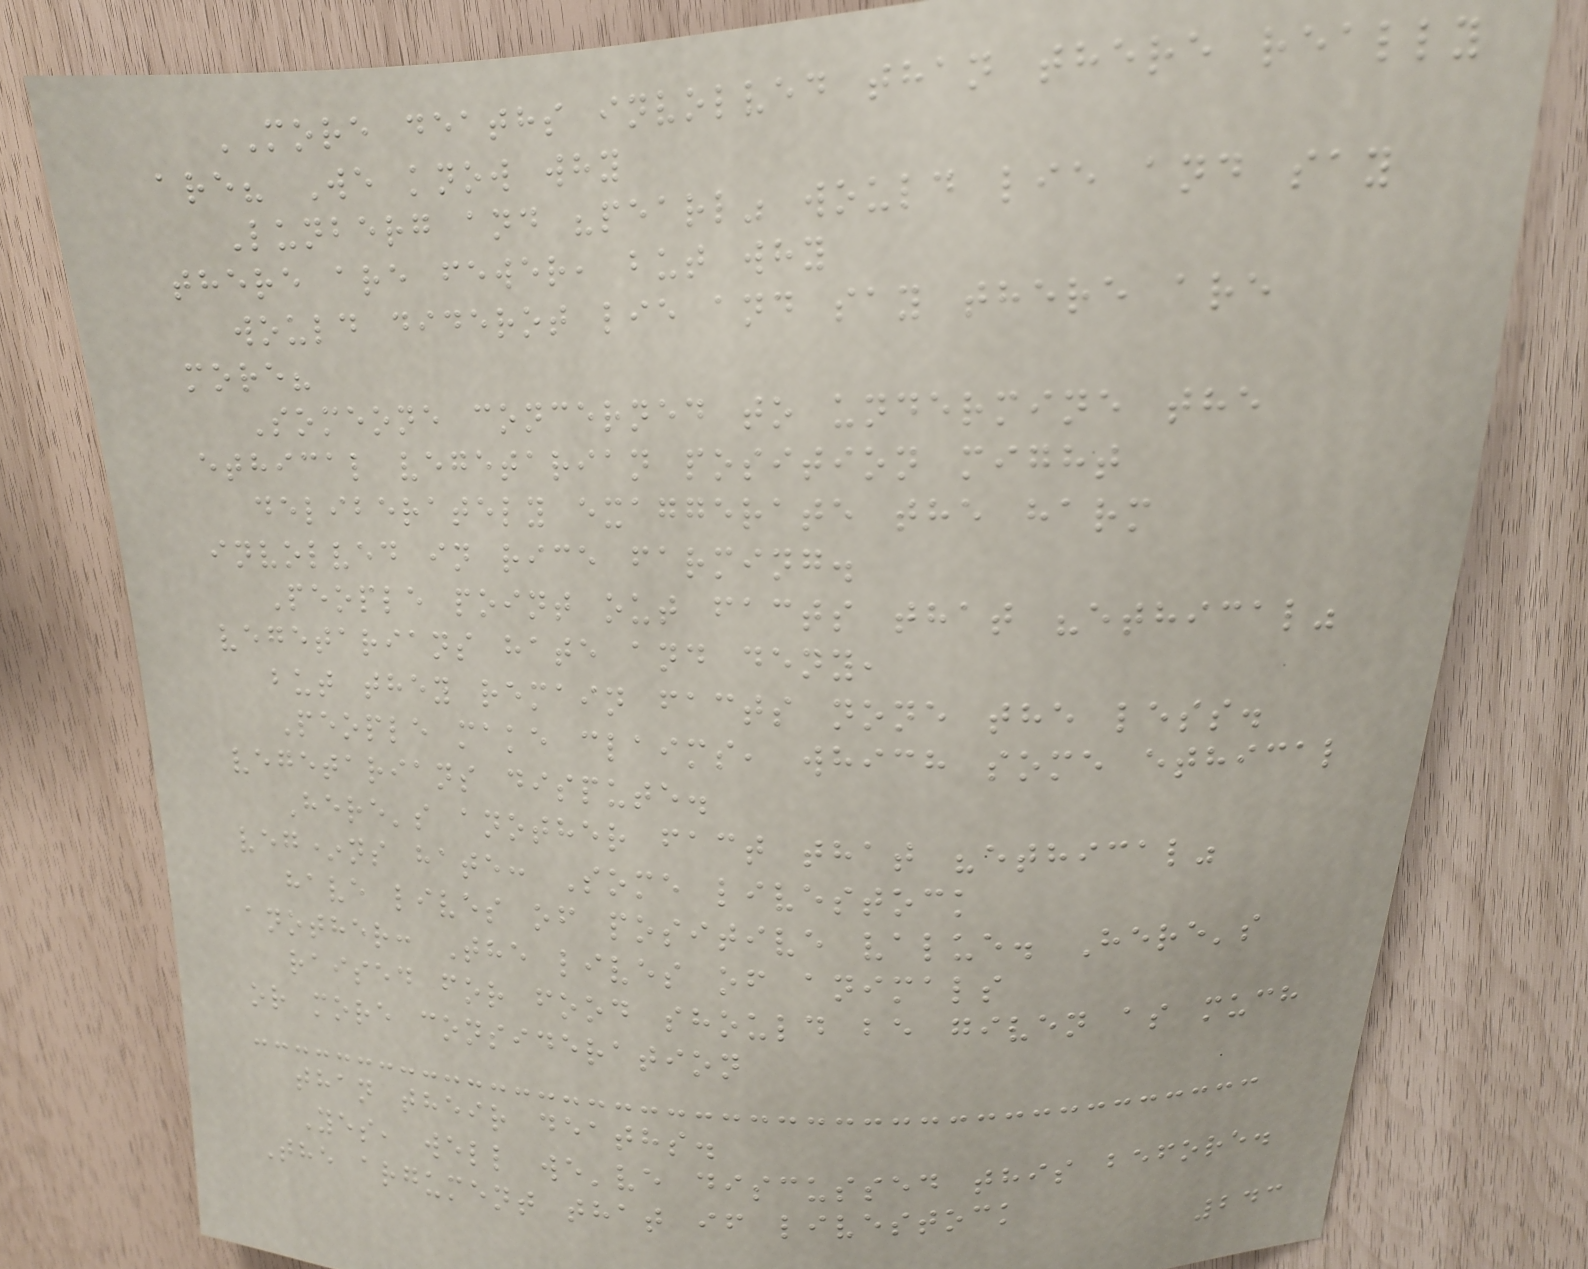MORE deaths involved than there really
are? We know why
Lunberg and "pearl" would lie and say
there are fewer, but why
would diderot lie and say there are
more?
Someone concerned to undermine the
ethical vegetarian position might
deliberately exaggerate the harm
involved in rice farming.
People point out facts that "ethical"
vegetarians hate and deny,
but they remain facts none the less.
People make claims, which some ethical
vegetarians dispute.
Here's another fact that "ethical"
veg*ns hate: Some livestock
have lives of positive value. Here's
another: The lives of animals
raised for food should be given as much
or more consideration
than their deaths.
Yes, well we've discussed this before.
The argument that if livestock
243
